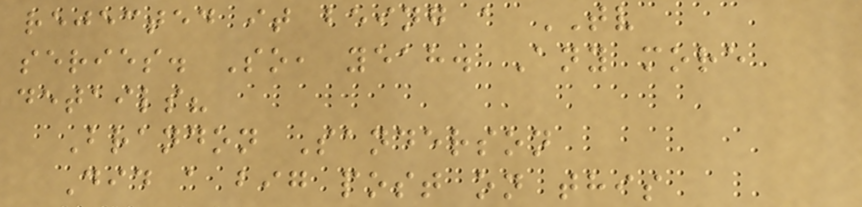rejected it being a TV
series. So, yeah. Any more
details?
Brandon Sanderson
Did a big post on this
